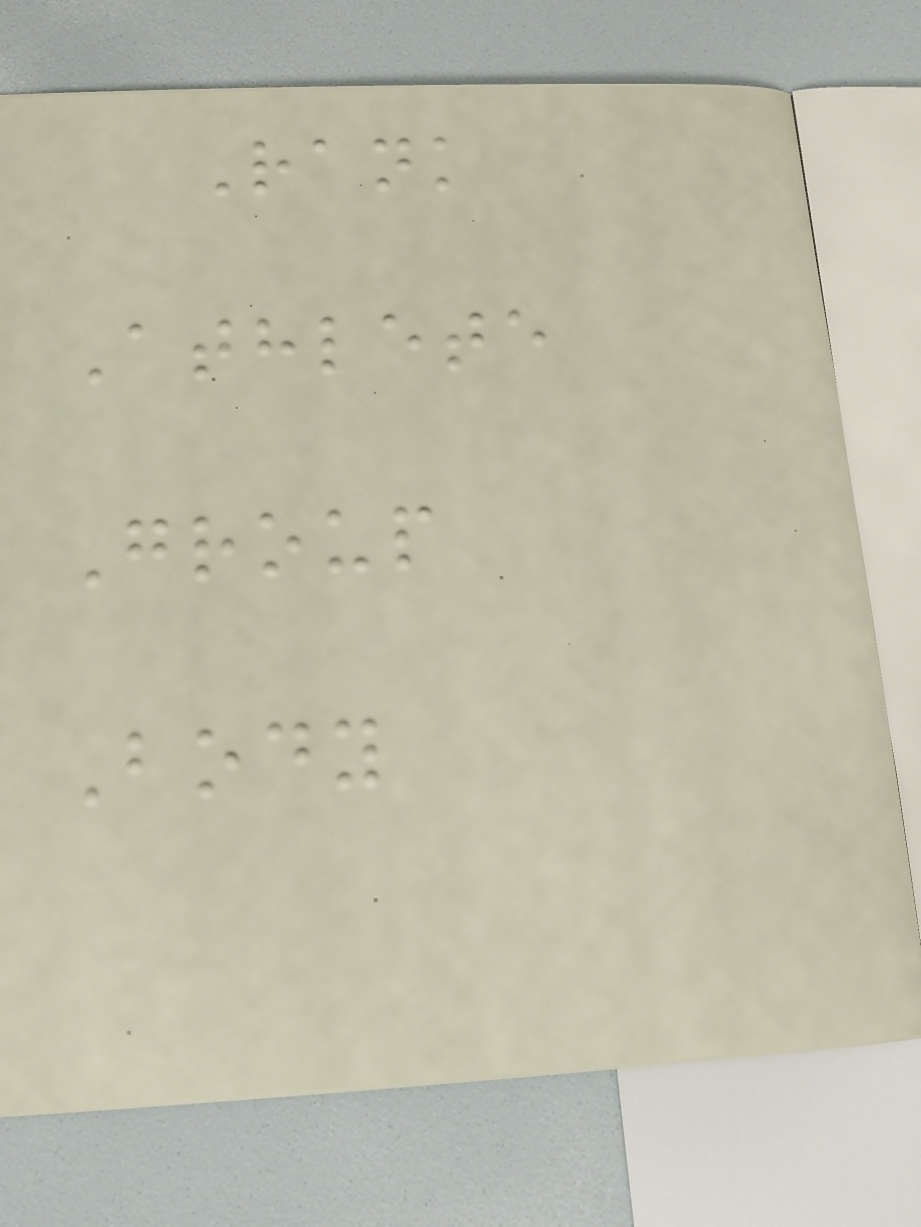Rank
Athlete
Group
Body
